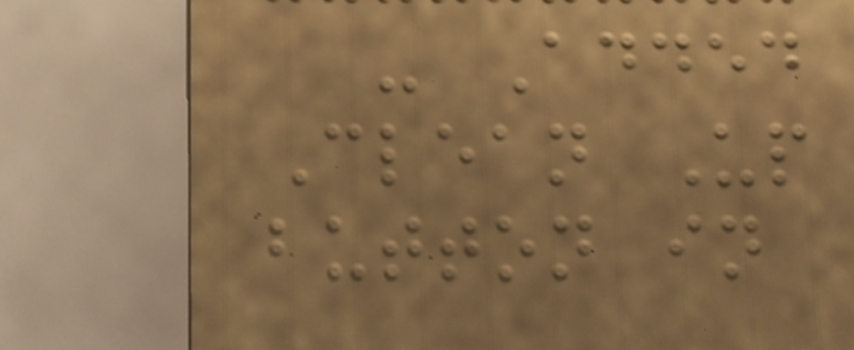- Added
Clean Up
button in
